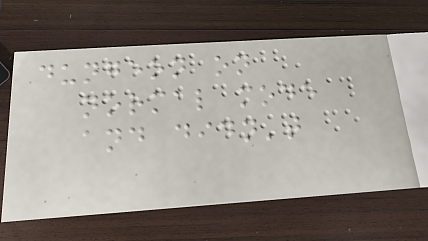dungeon on
normal mode
and didn't
